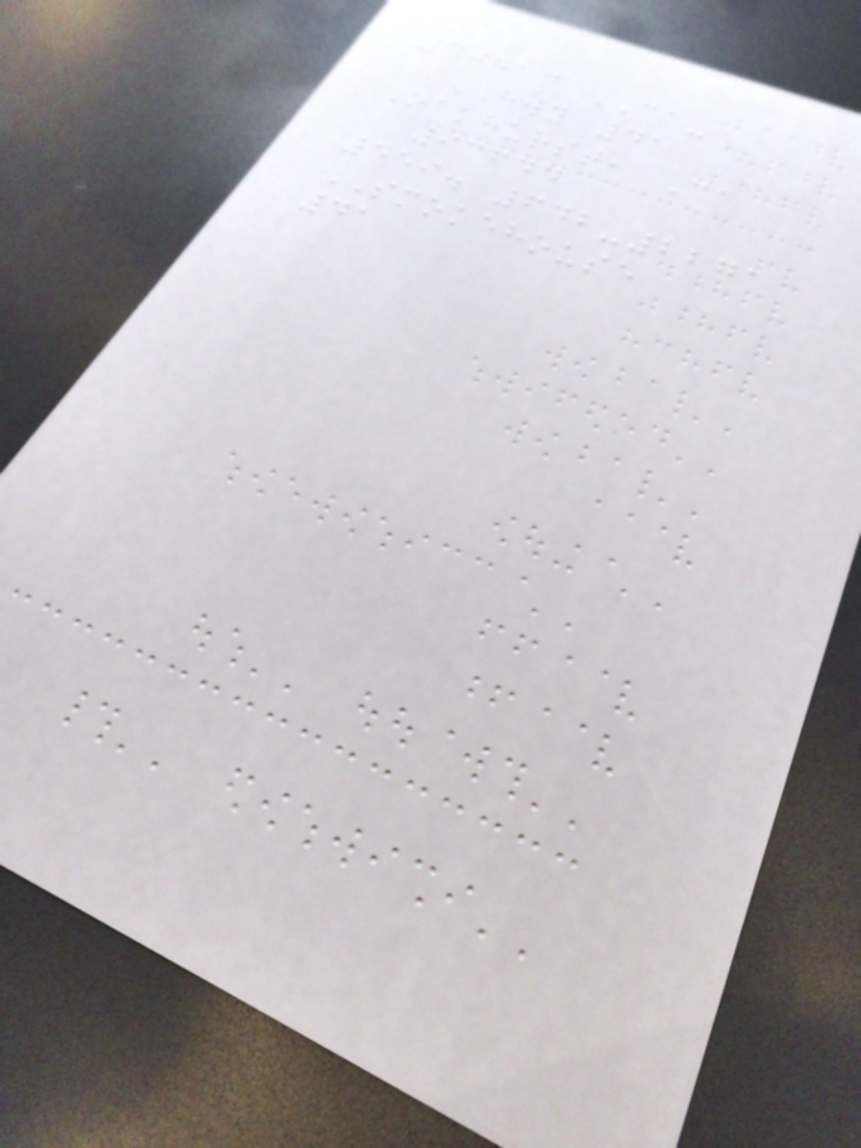40713 CA-
HWY 41
Oakhurst, Ca
93644
559. 642-2271
SMOKEHOUSE
41
